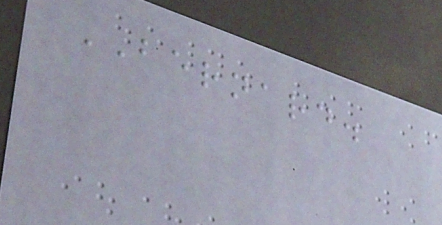BERNARD.
